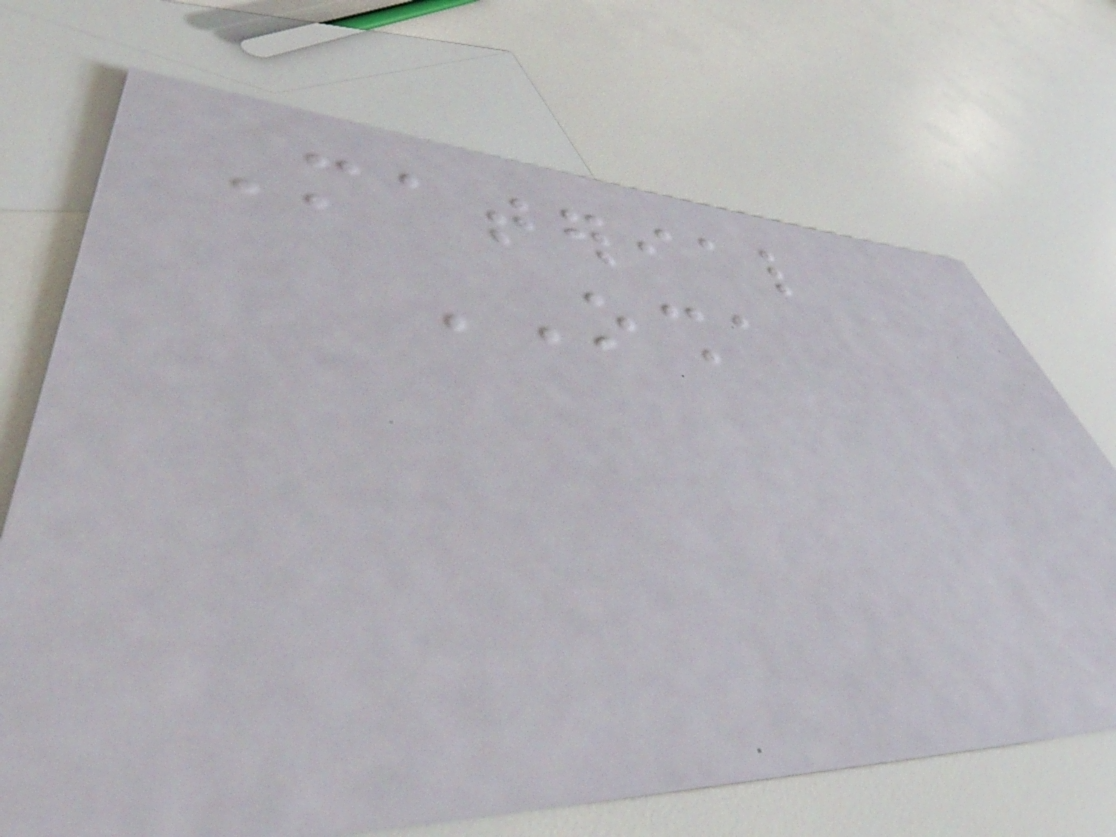Material
OSHA
